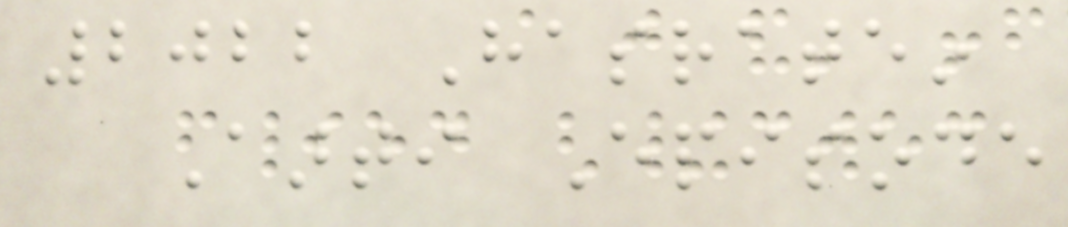2022 Hasratein
Aarti Episode
